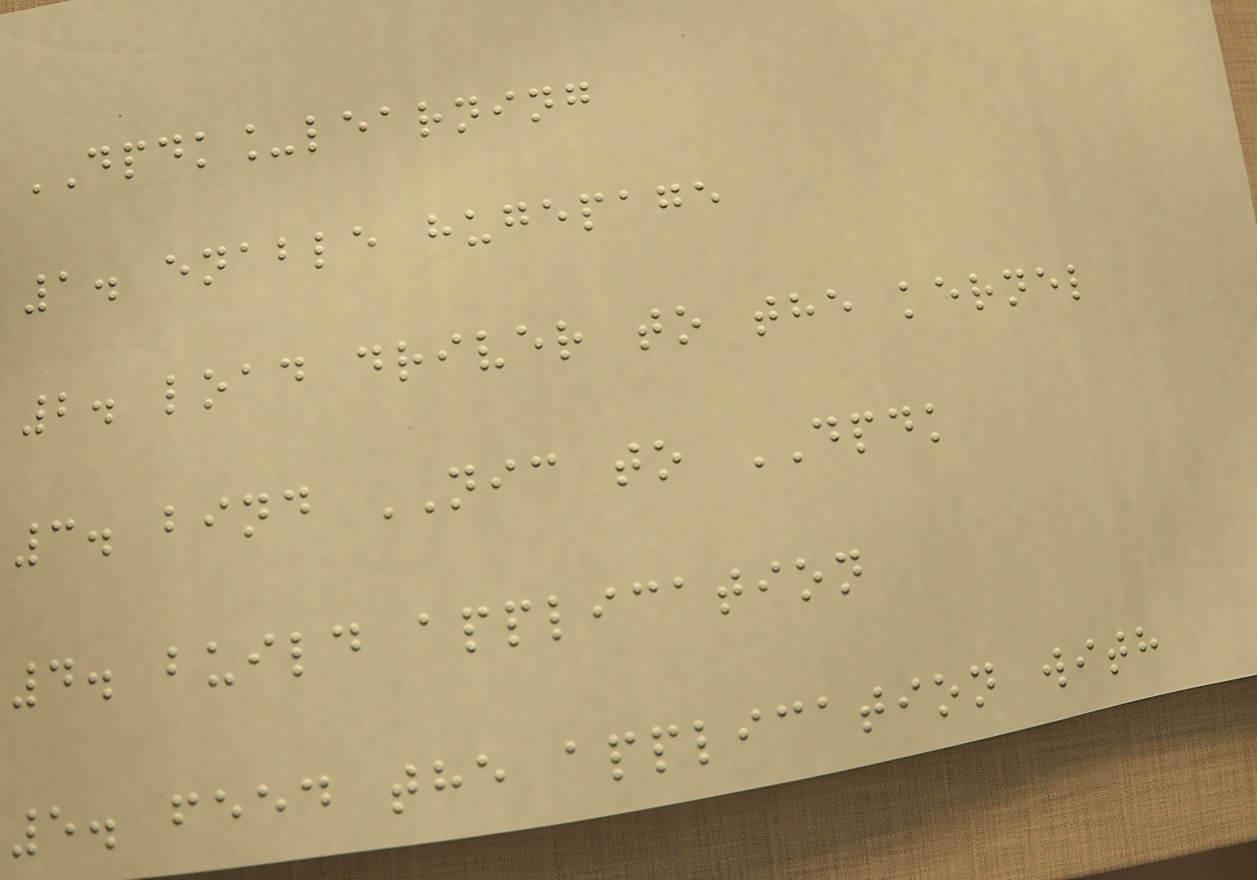DPDK_learning
1. enable hugepage
2. load driver to the kernel
3. bind NIC to DPDK
4. build application
5. feed the application with
